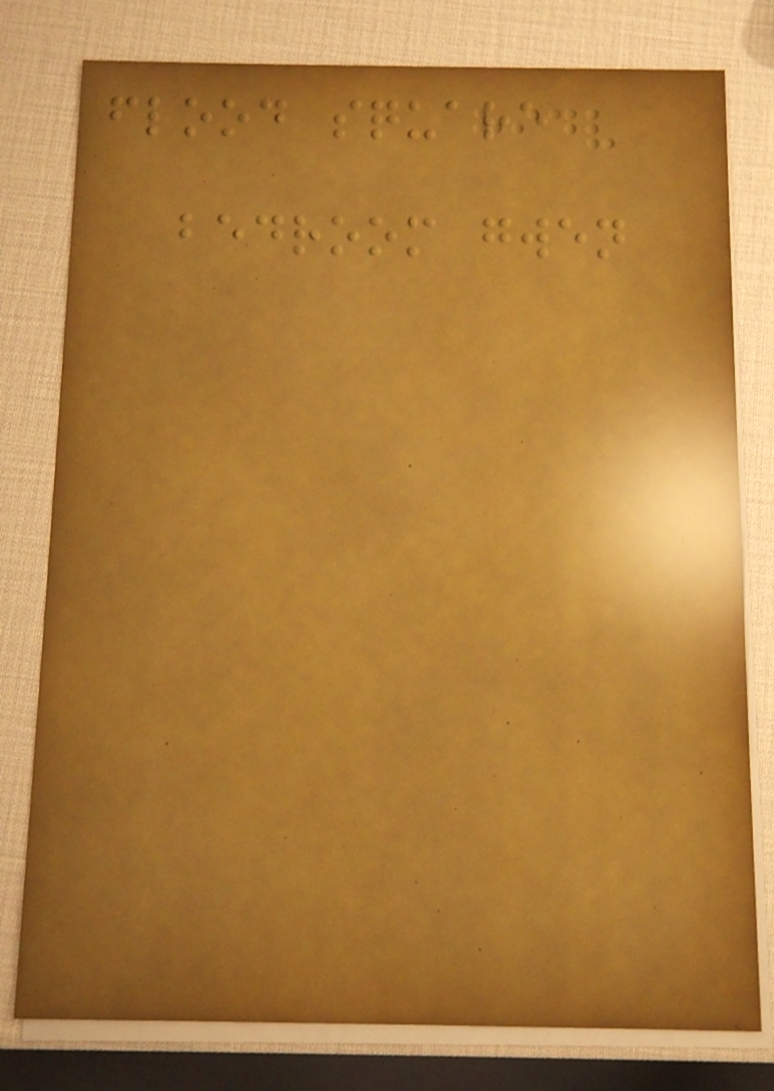flood square
bedroom gwen
